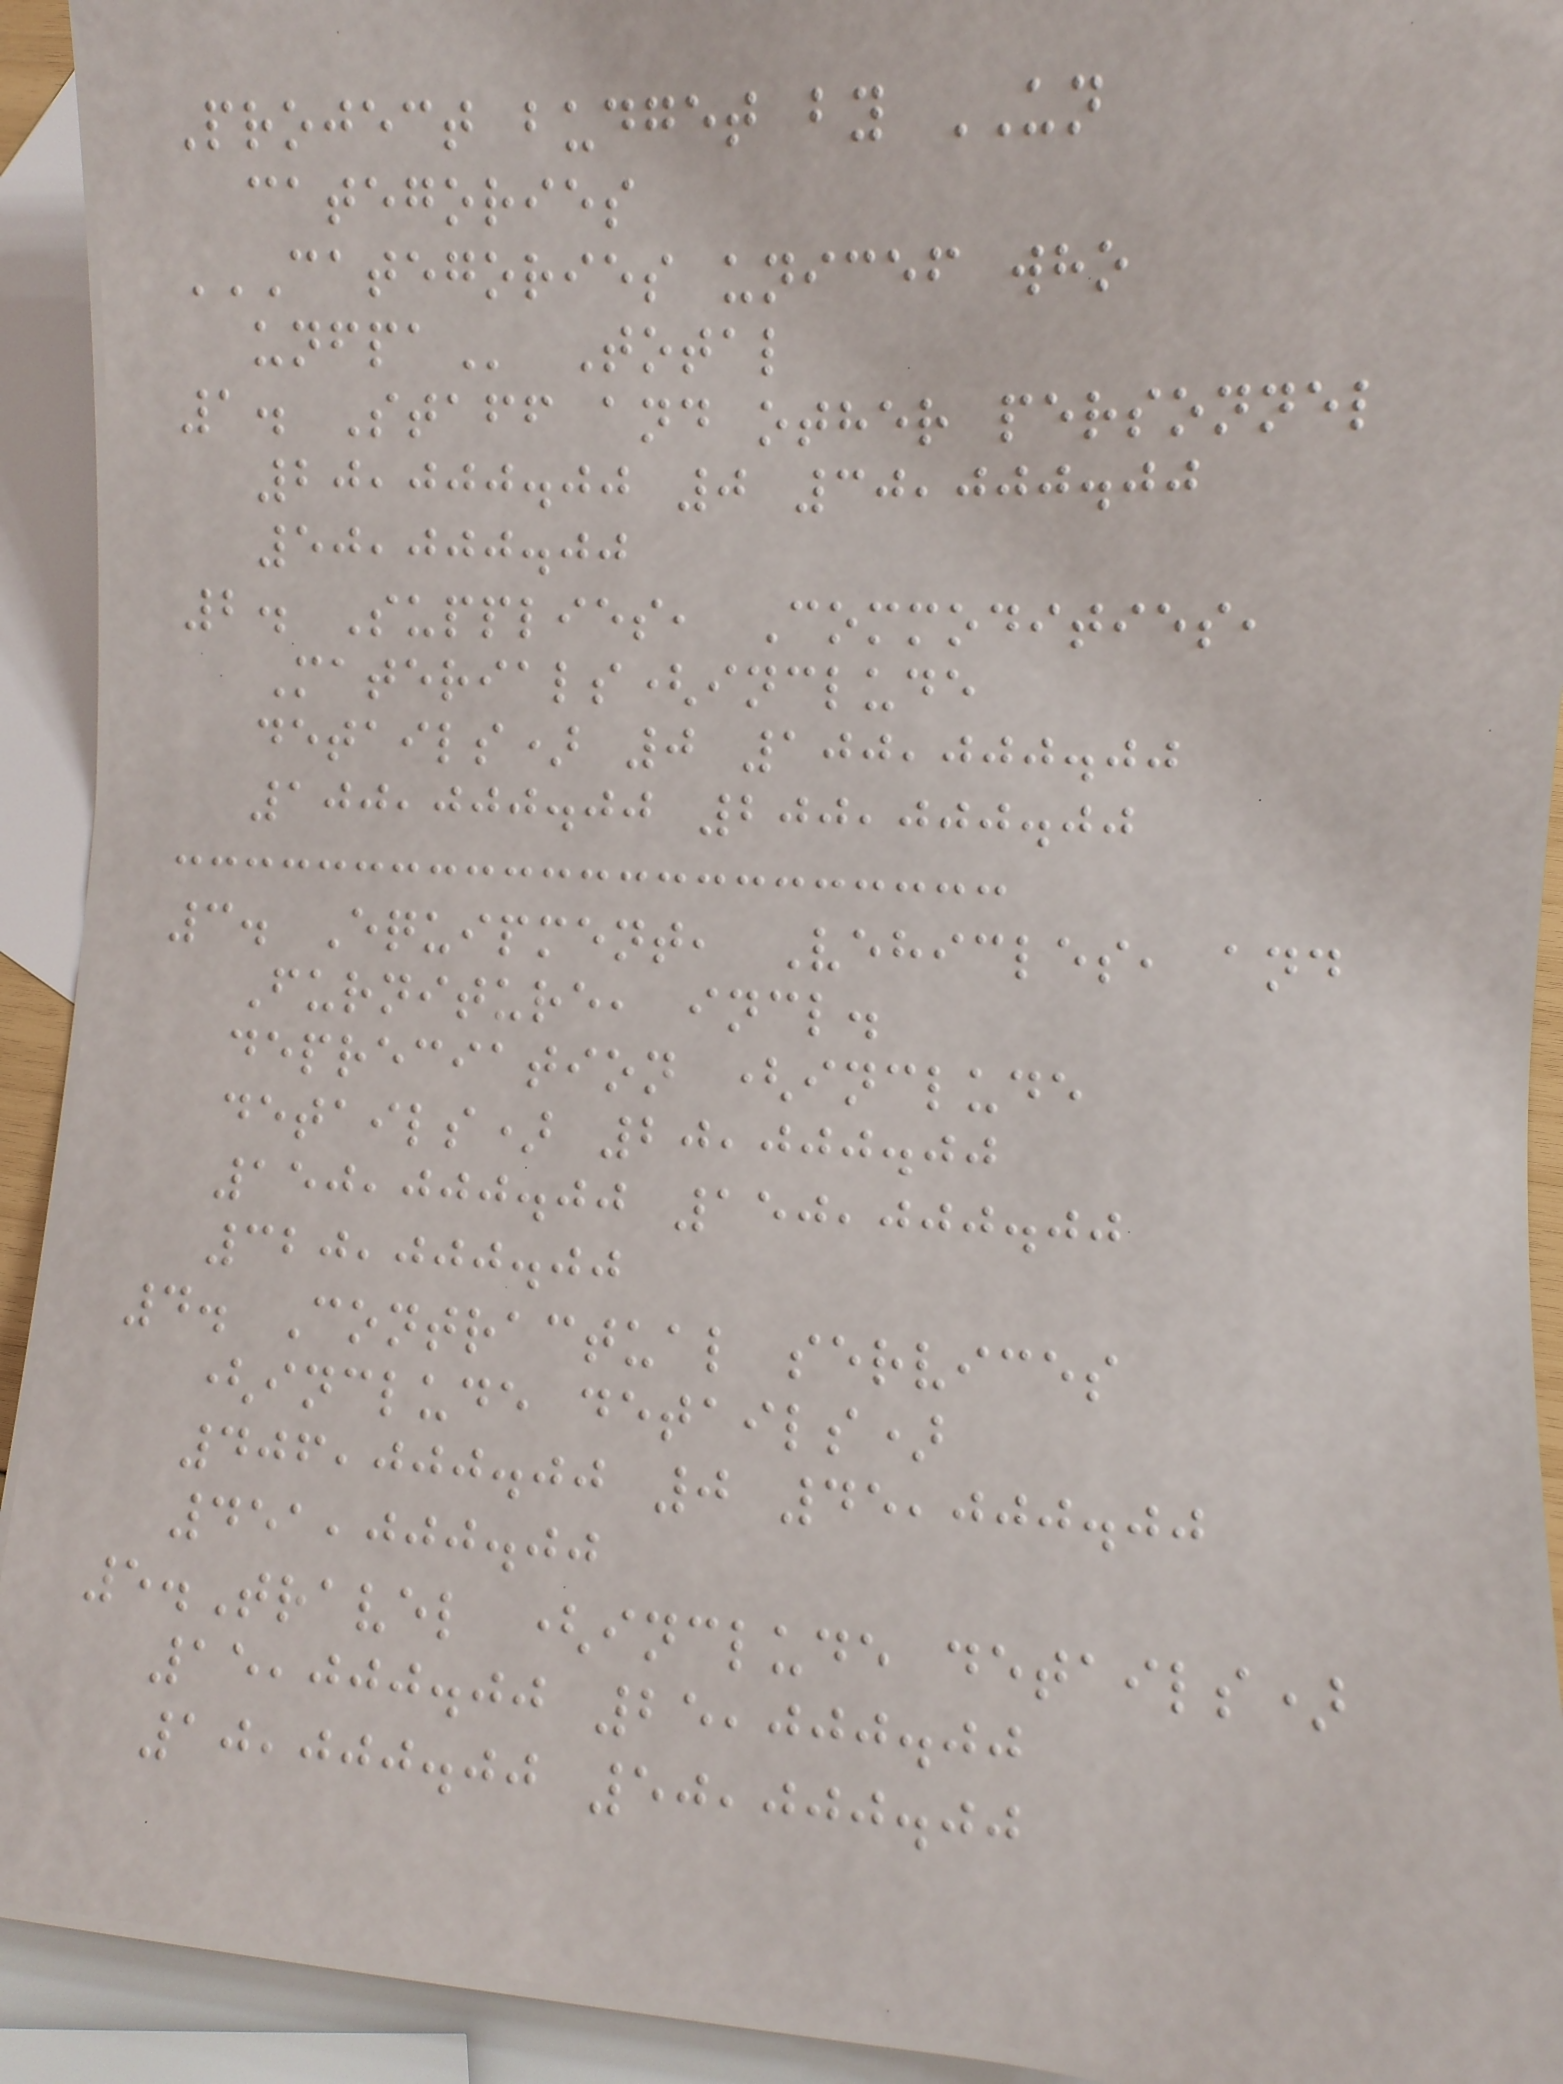Project budget by UN
categories
CATEGORIES UNICEF WHO
UNFPA Total
1. Staff and other personnel
20,000.00 0 30,000.00
50,000.00
2. Supplies, Commodities,
Materials(include
details) 0 100,000.00
100,000.00 200,000.00
3. Equipment, Vehicles, and
Furniture, incl.
depreciation (include
details) 20,000.00
150,000.00 150,000.00
320,000.00
4. Contractual services
(include details)
406,000.00 0 45,000.00
451,000.00
5.Travel (include details)
15,000.00 25,000.00
10,000.00 50,000.00
